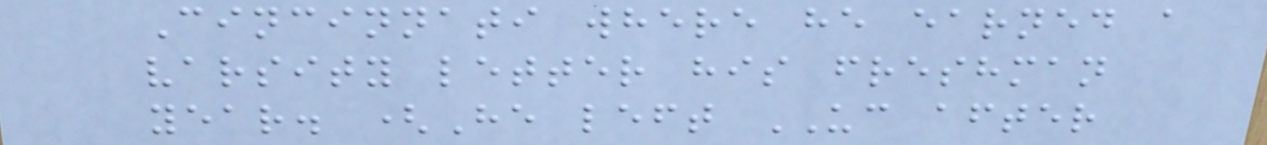Cincinnati where he earned a
varsity letter his freshman
year. (He left UC after
